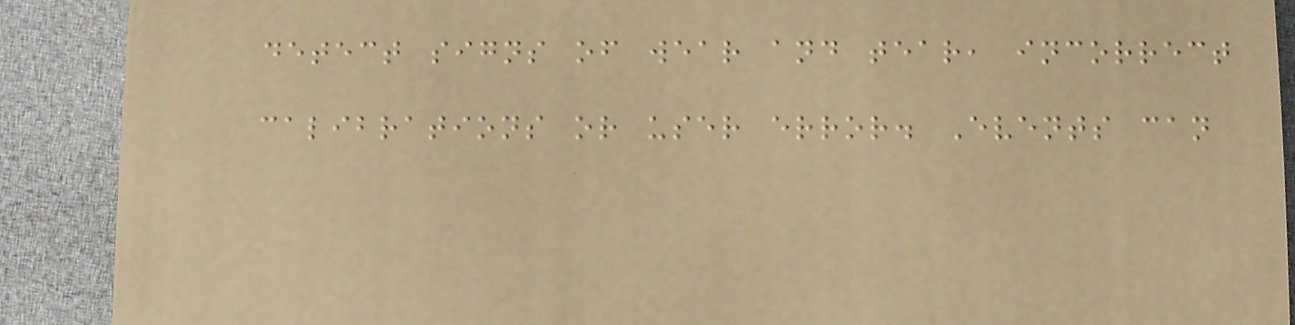detect signs of wear and tear, incorrect
calibrations or user error. Events can
